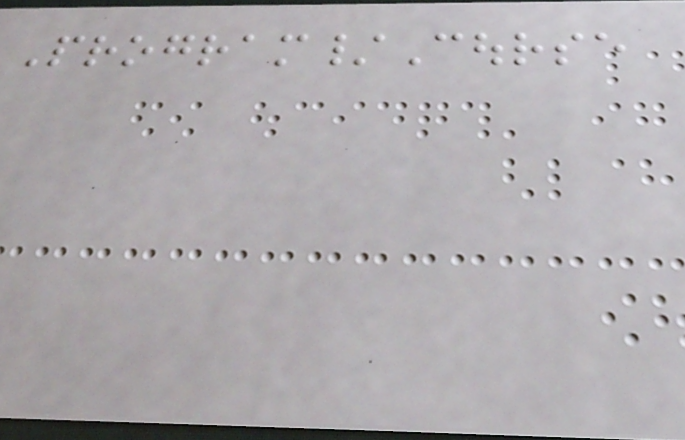Program/Course
